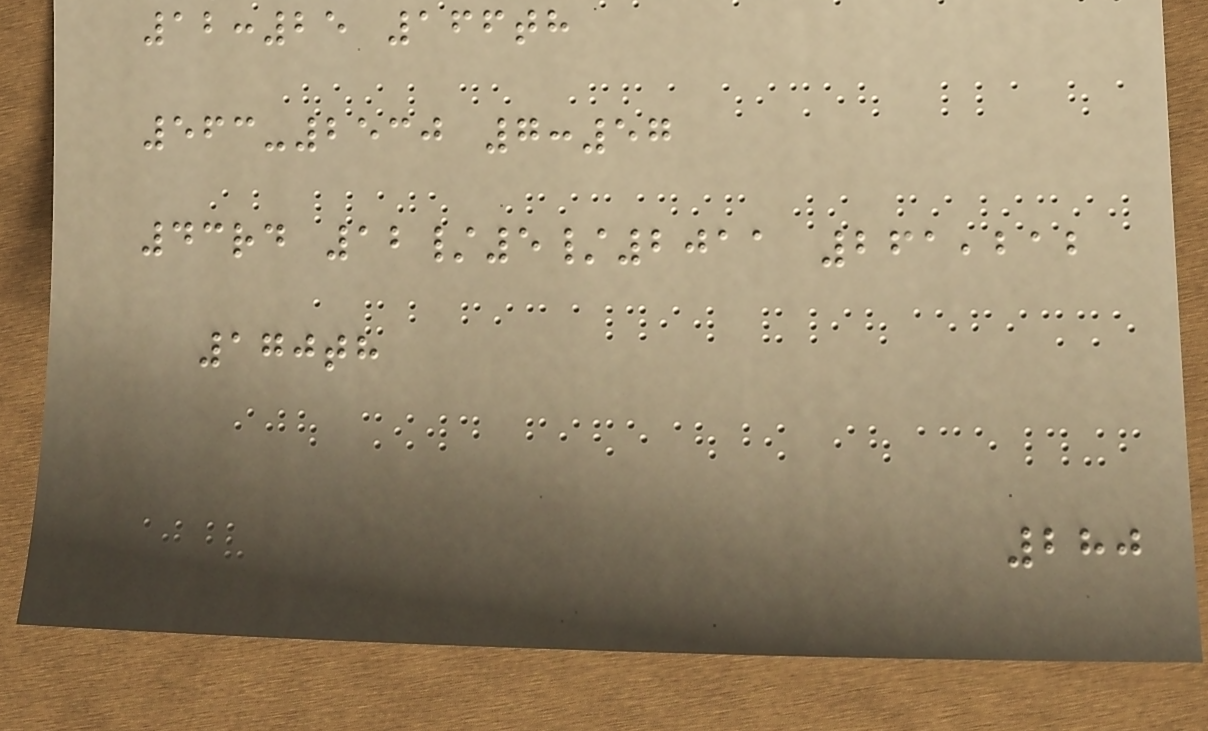12:25 166th
563-2530 7:57
43rd 12/5/2011 261,212
170th
280
